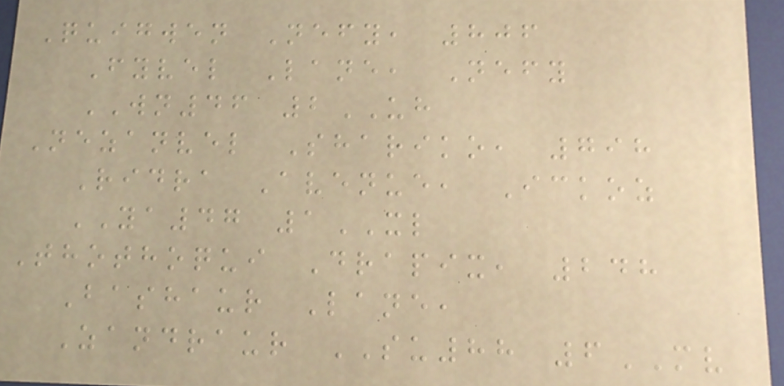Quigwen Nefy, 806
Fyvel Lane, Nefy
WN46 2UH
Nezanvel Shariko, 798
Ridra Avenue, Ickoz
YA47 1XL
Thothoqui Drapix, 248
Bashaur Lane,
Zandraur SU88 6MV
